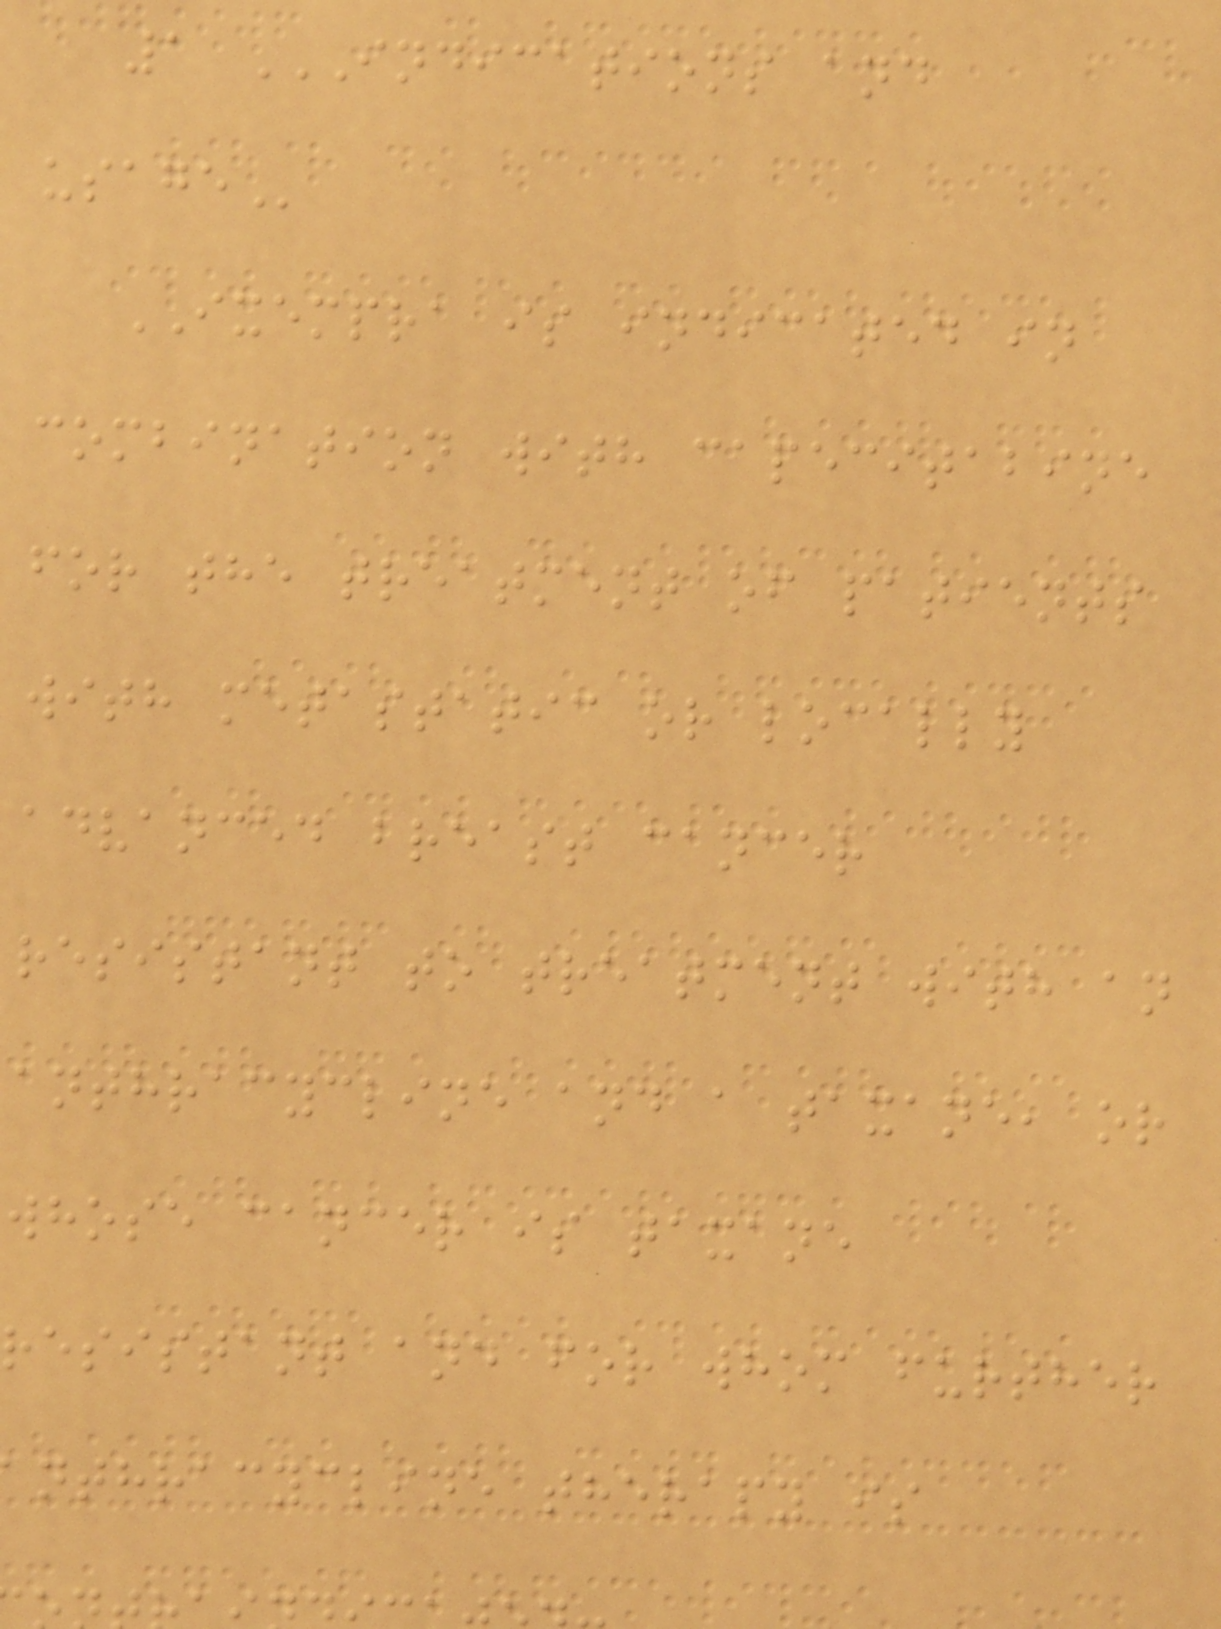1 INDICATIONS AND
IXEMPRA is indicated in
combination with capecitabine
for the treatment of patients
with metastatic or locally
advanced breast cancer
resistant to treatment with an
anthracycline and a taxane, or
whose cancer is taxane
resistant and for whom further
nthracycline therapy is
